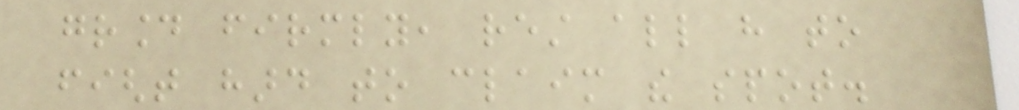ground firmly, rest all have to
fight hard to claim the spot.
